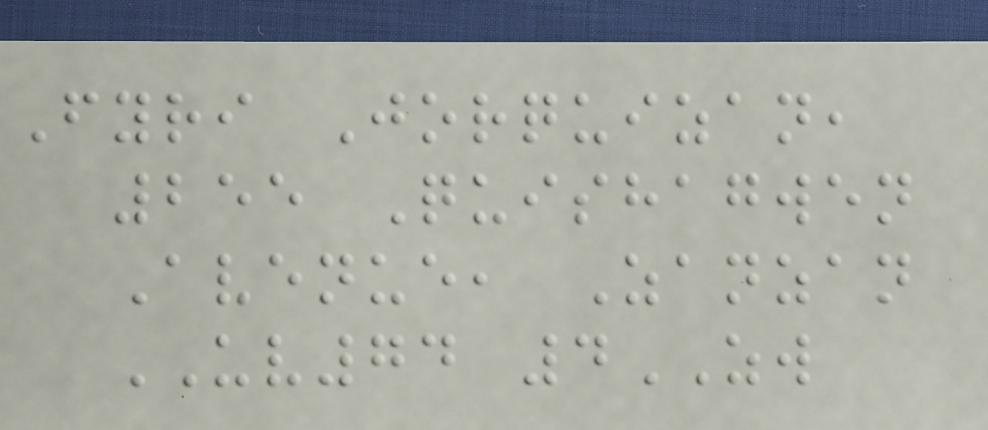Fyri Jorquizan,
255 Quishagwen
Avenue, Zanzan
UV74 4ZW
